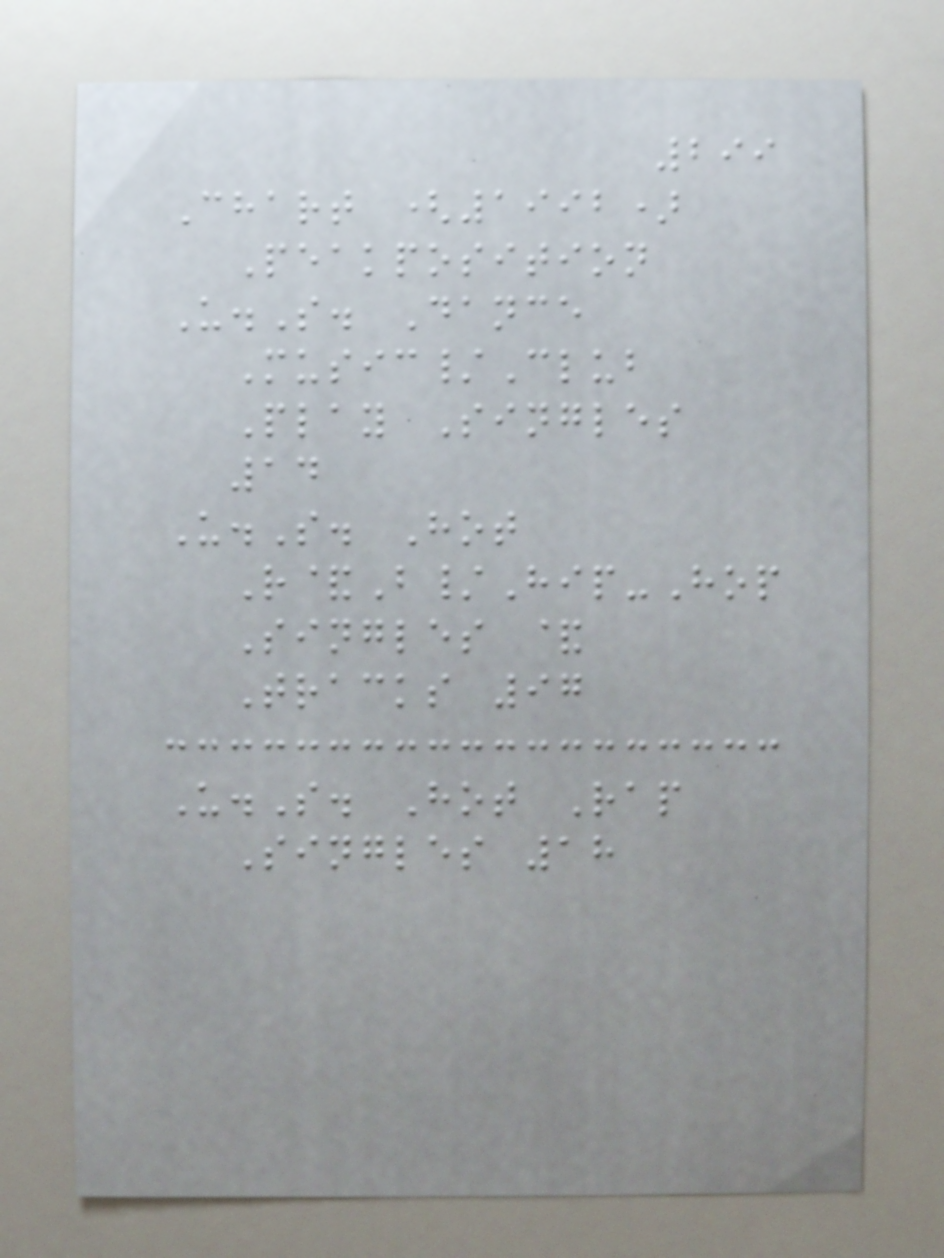299
Chart (1992)
Peakposition
U.S. Dance
Music/Club
Play Singles
14
U.S. Hot
R&B/Hip-Hop
Singles &
Tracks 97
U.S. Hot Rap
Singles 18
